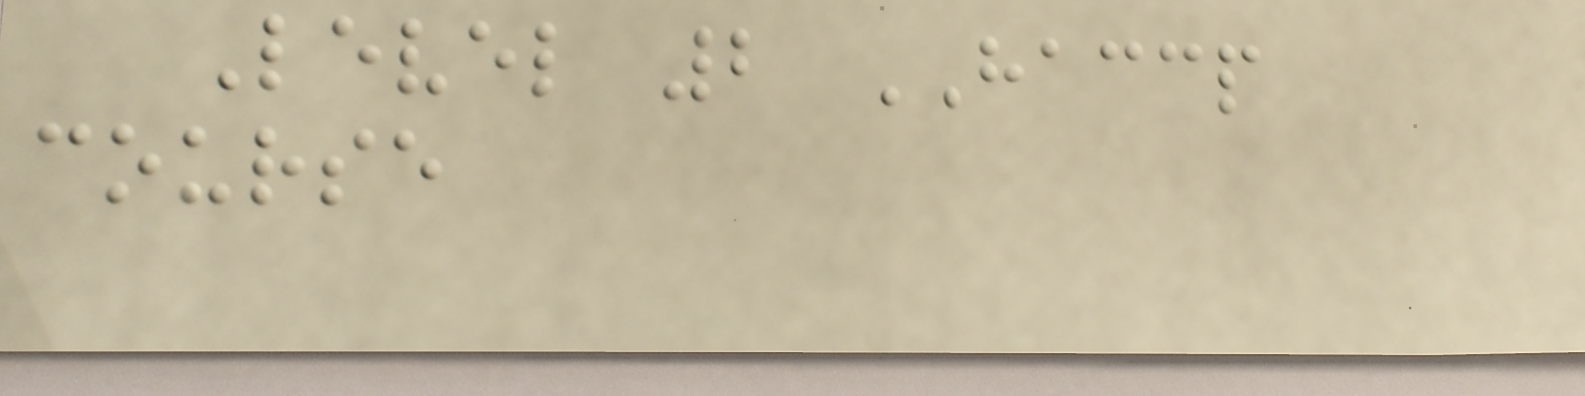Level 2 HACCP
course
